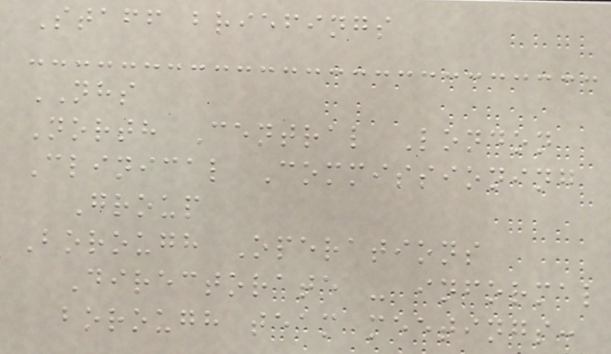Staff briefings
NHS
North Central London
Clinical Commissioning
Group
Borough Operations
Directorate - informal
borough team meetings:
